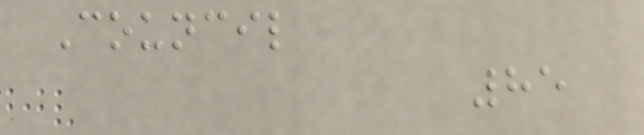Council
85
